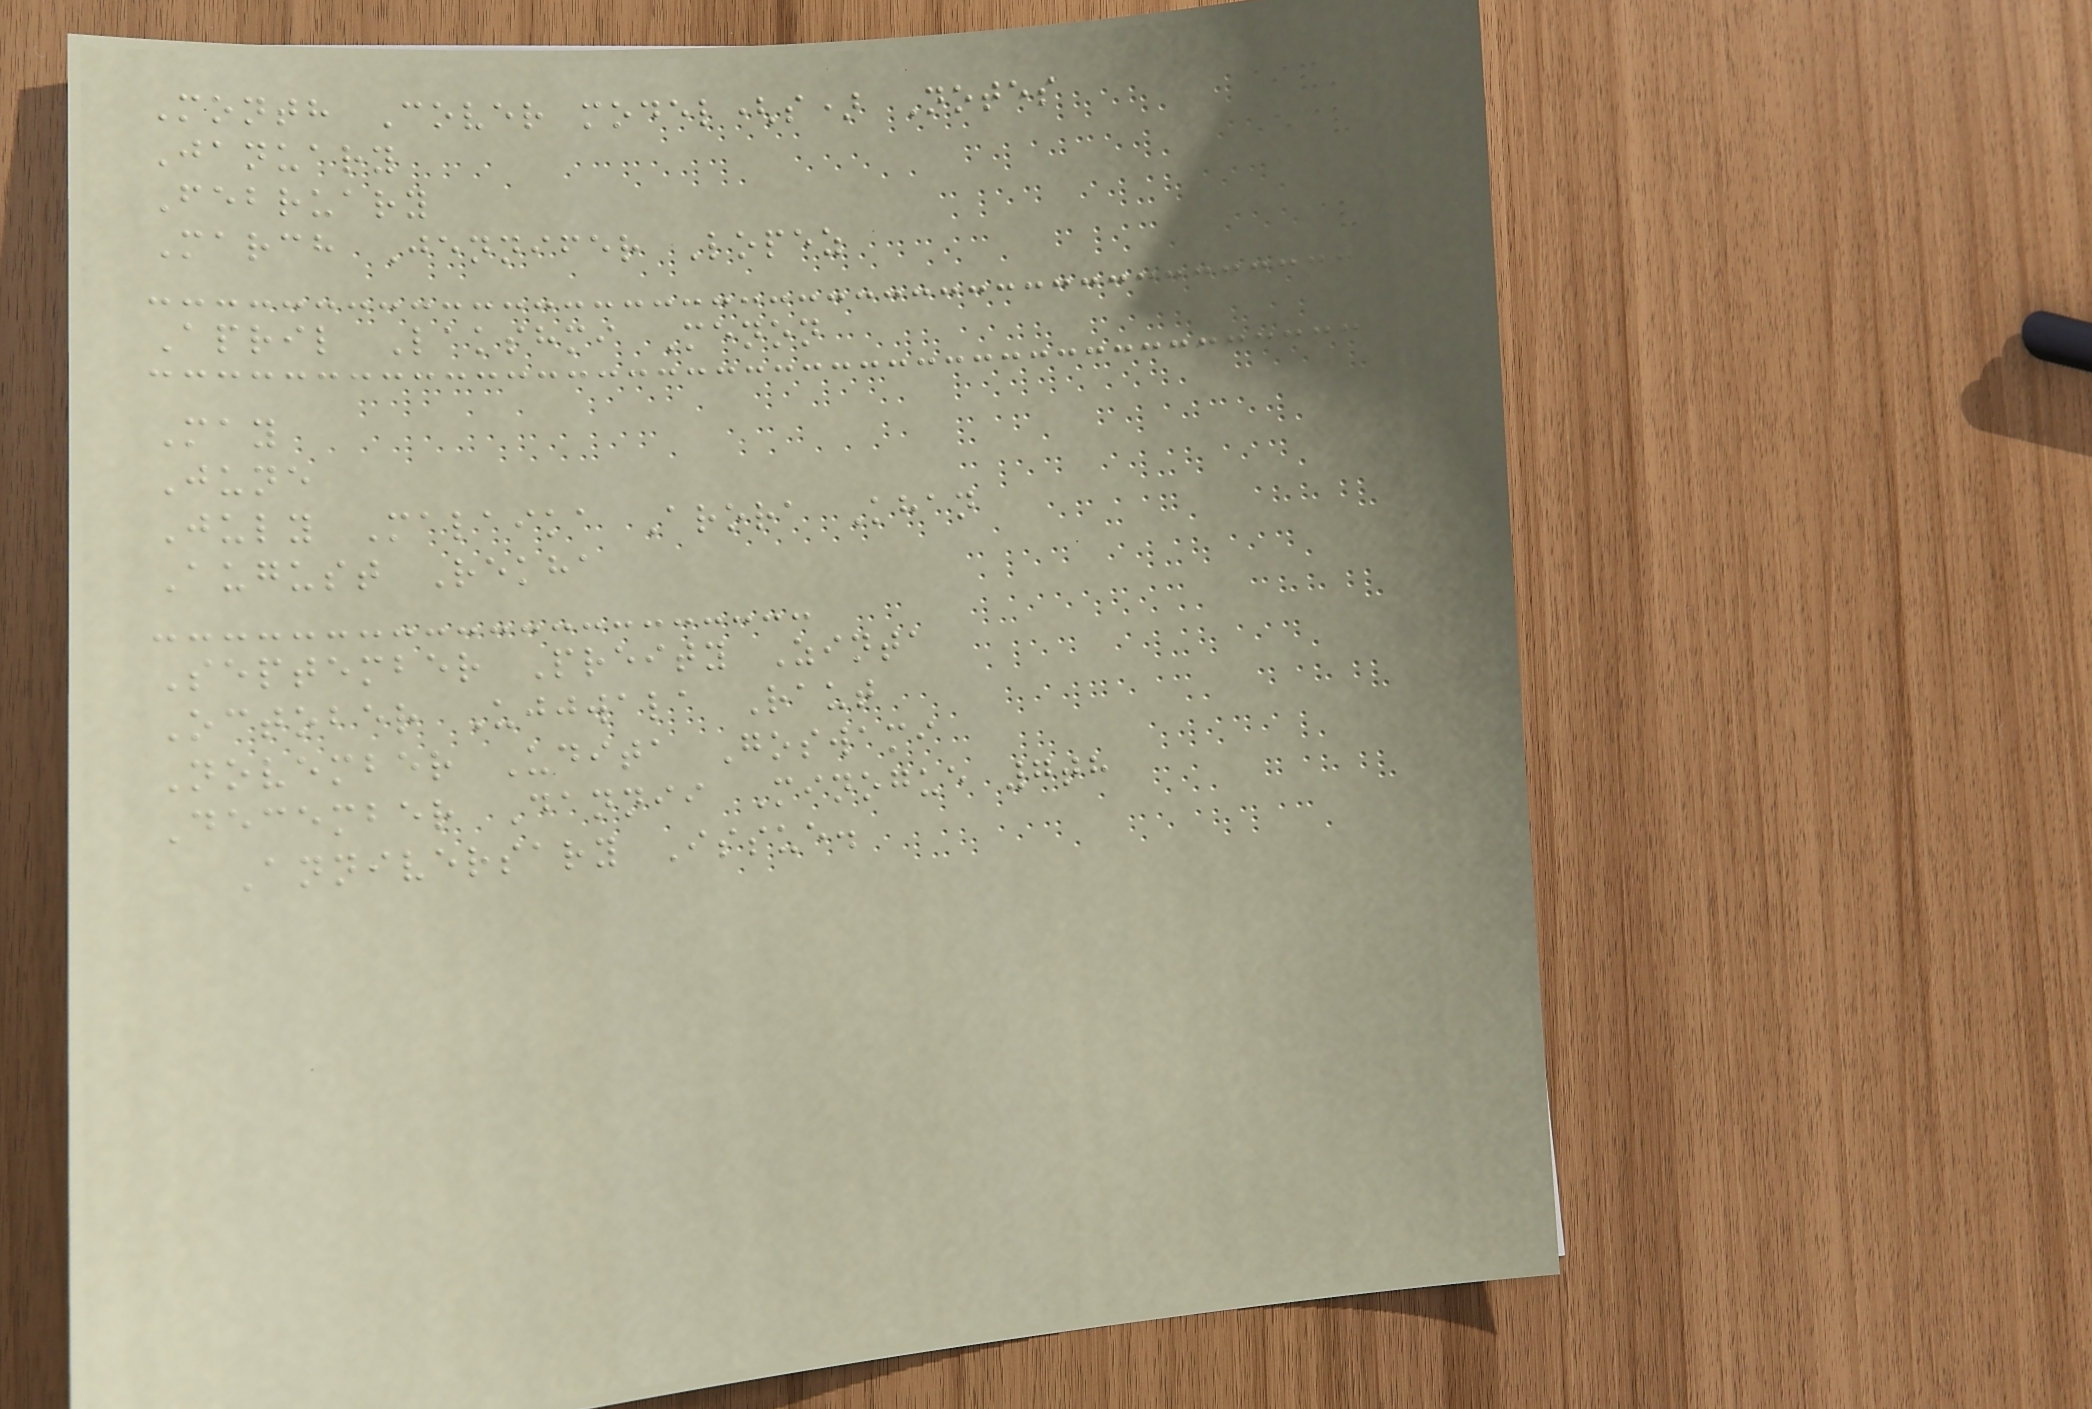Month Cover model(s) Notes
January
February
March Jennifer Lopez
April Lakshmi Menon
May
June
July Malaika Arora Khan
August Rekha
September Preity Zinta
October Ujjwala Raut
November Udita Goswami
December Dannii Minogue 7th
Anniversary Issue.
